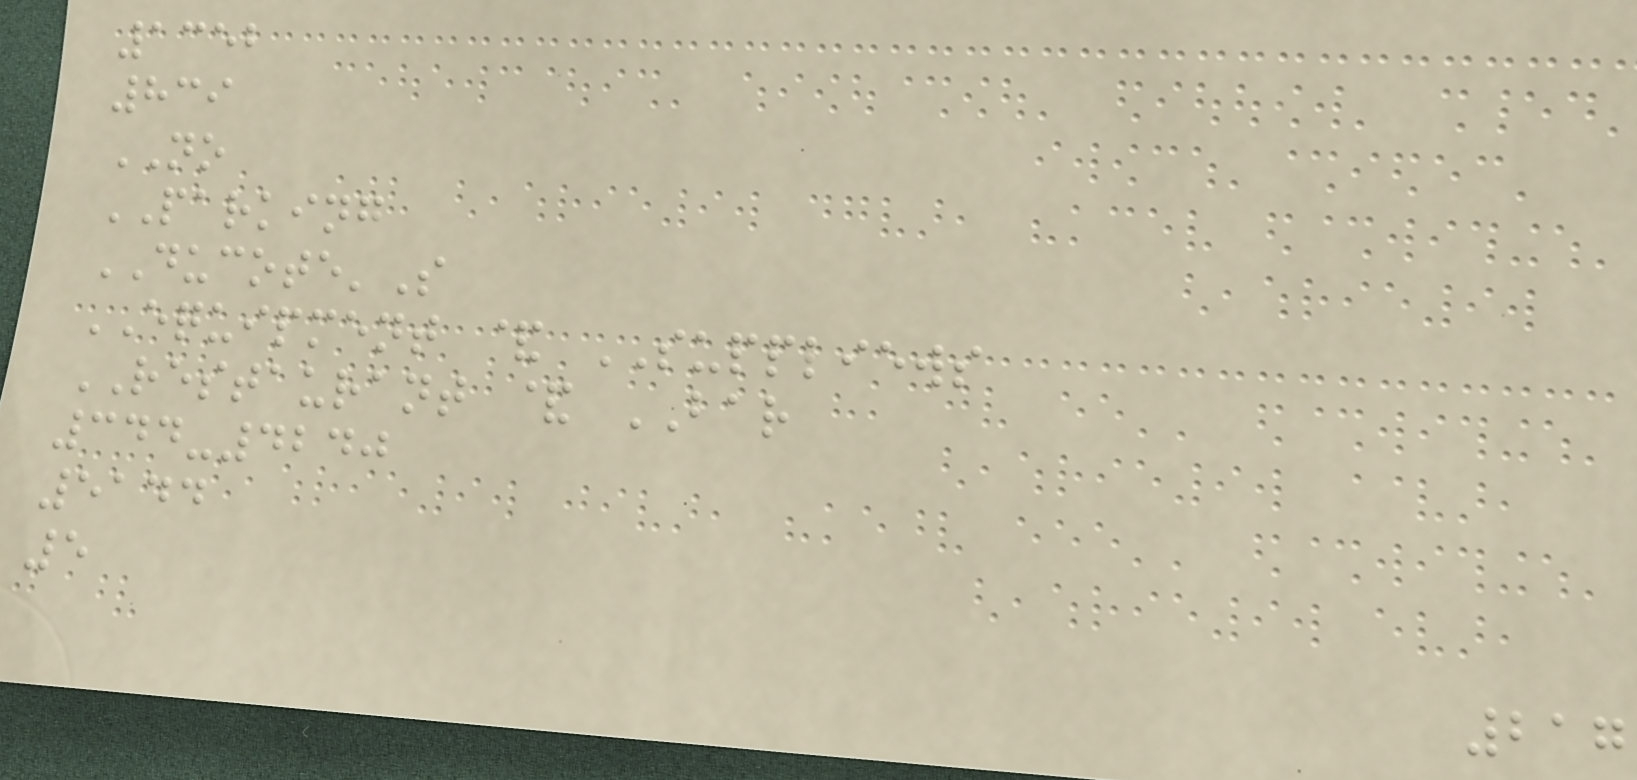1352
839
NO
PARKING
DUCOTE'S
EQUIPMENT & SUPPLIEWS
RESTAURANT & BAR
344-4240
5144
5
217
